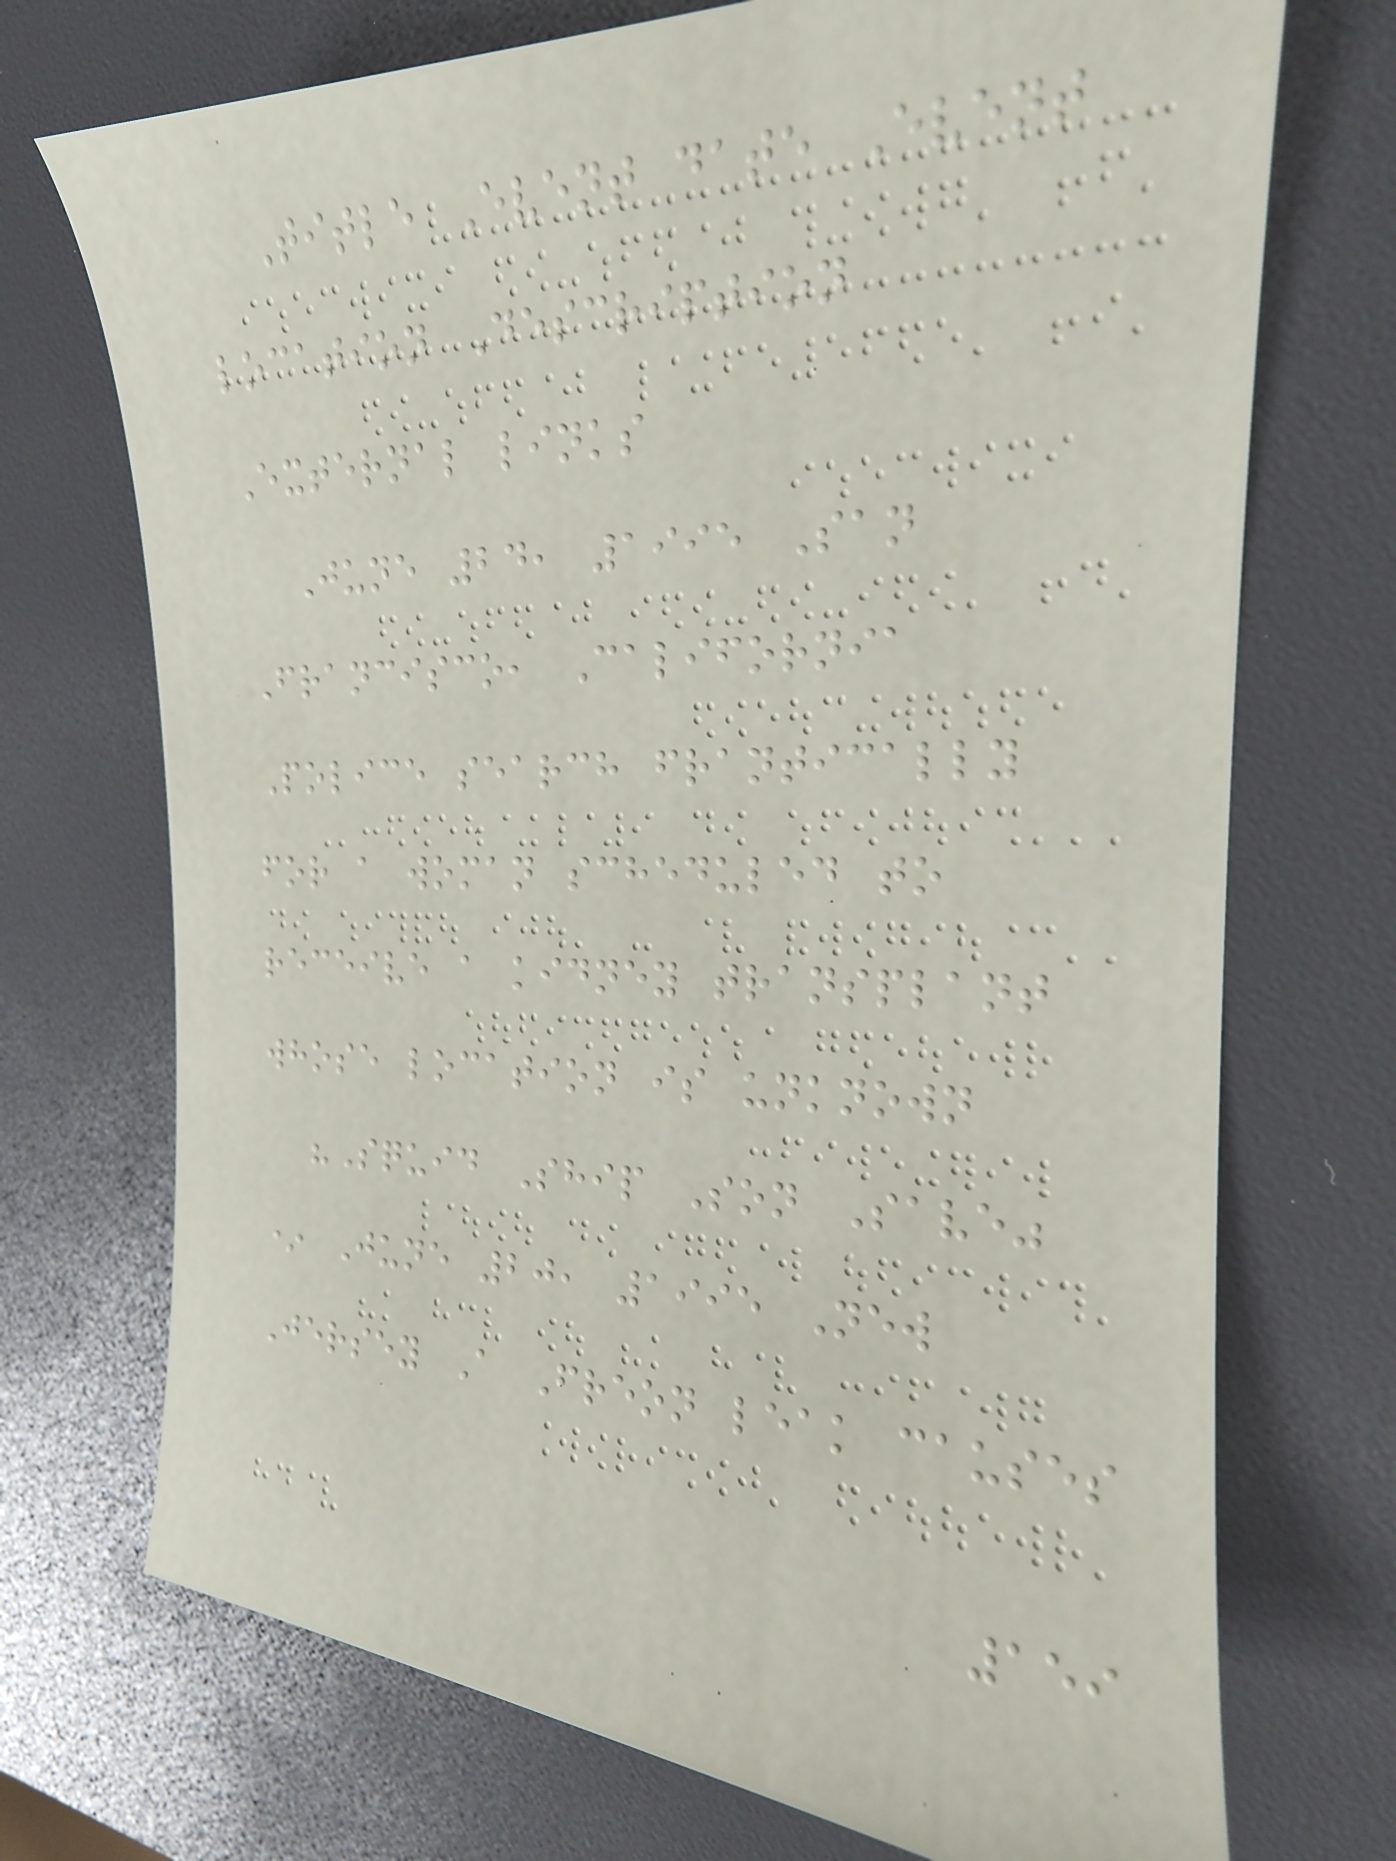Title Event date Event
location Description
External links
June 24, 1995 San
Francisco, California
Police search frantically
for a woman scheduled to
receive a kidney transplant
whose location is unknown
"Squid Ship Son Save"
* June 20, 1995 New
Jersey A Freon leak causes
159
